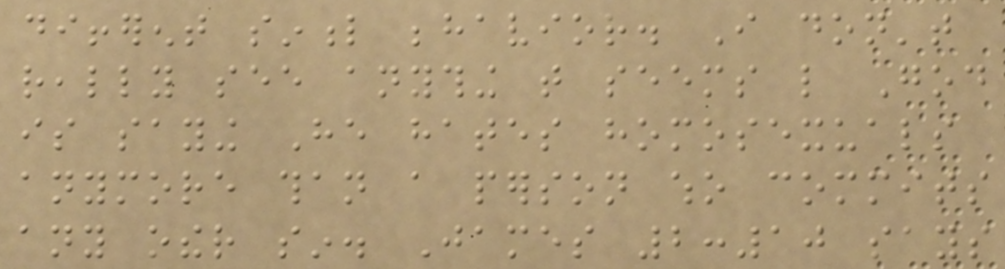different sinful behavior. I don't
really see anything that seems like God
is saying He hates homosexuals
anymore than a person who commits
any other sin. James 2:10 says
